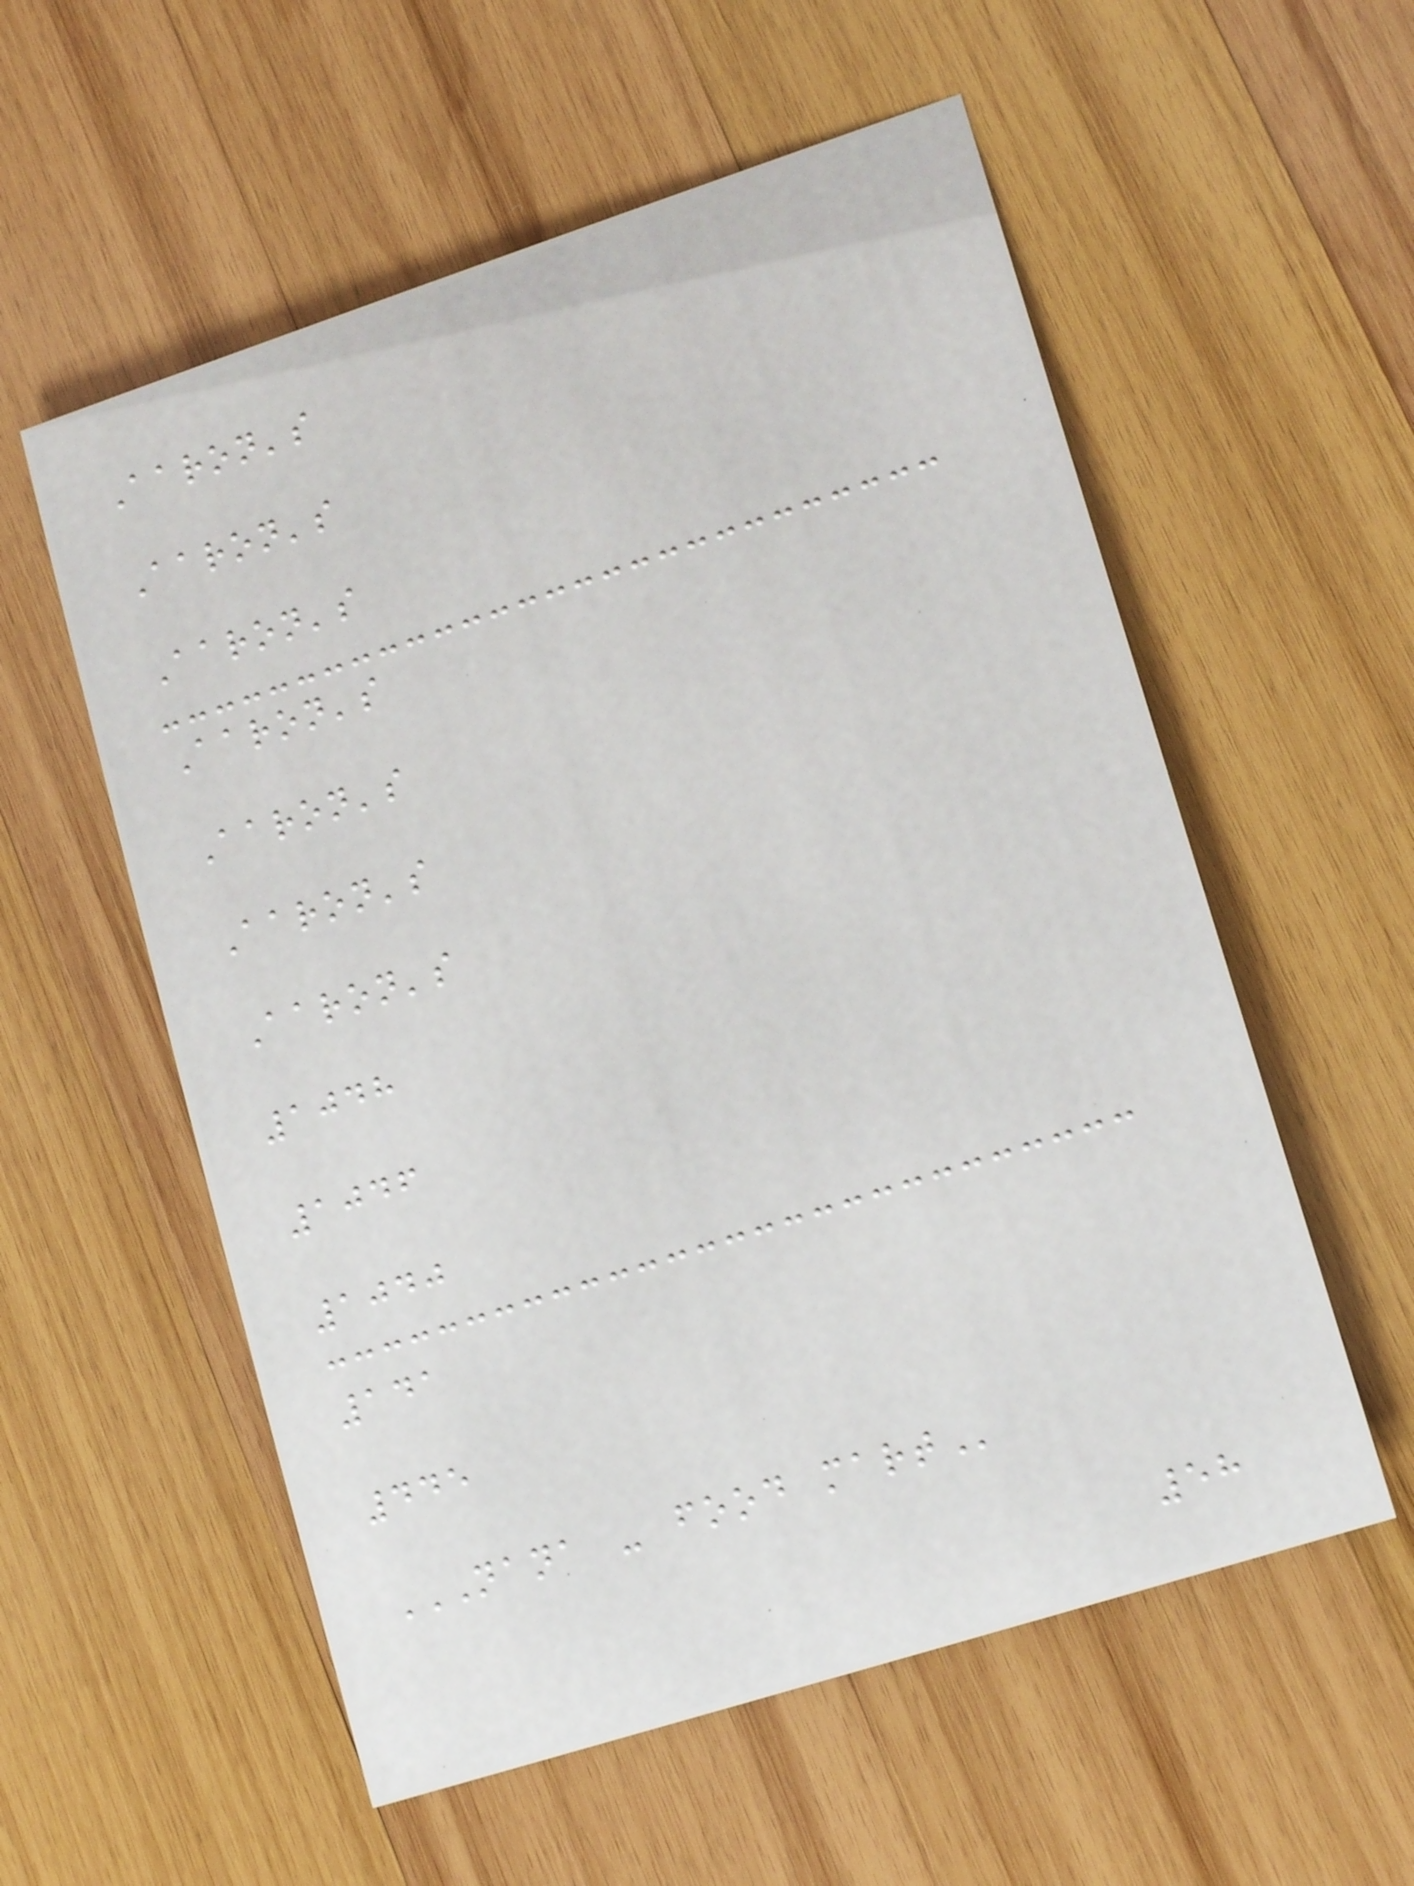Aaron's
Aaron's
Aaron's
Aaron's
Aaron's
Aaron's
Aaron's
1048
1046
1040
141
445
NANA - FOOD MART
58
